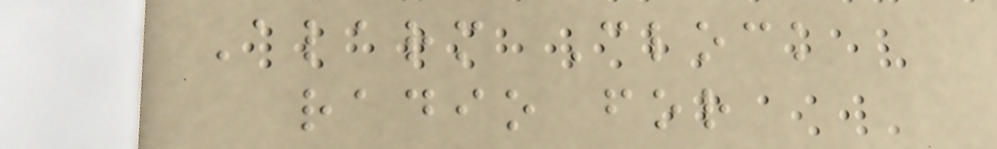Alarm Clock
radio for
